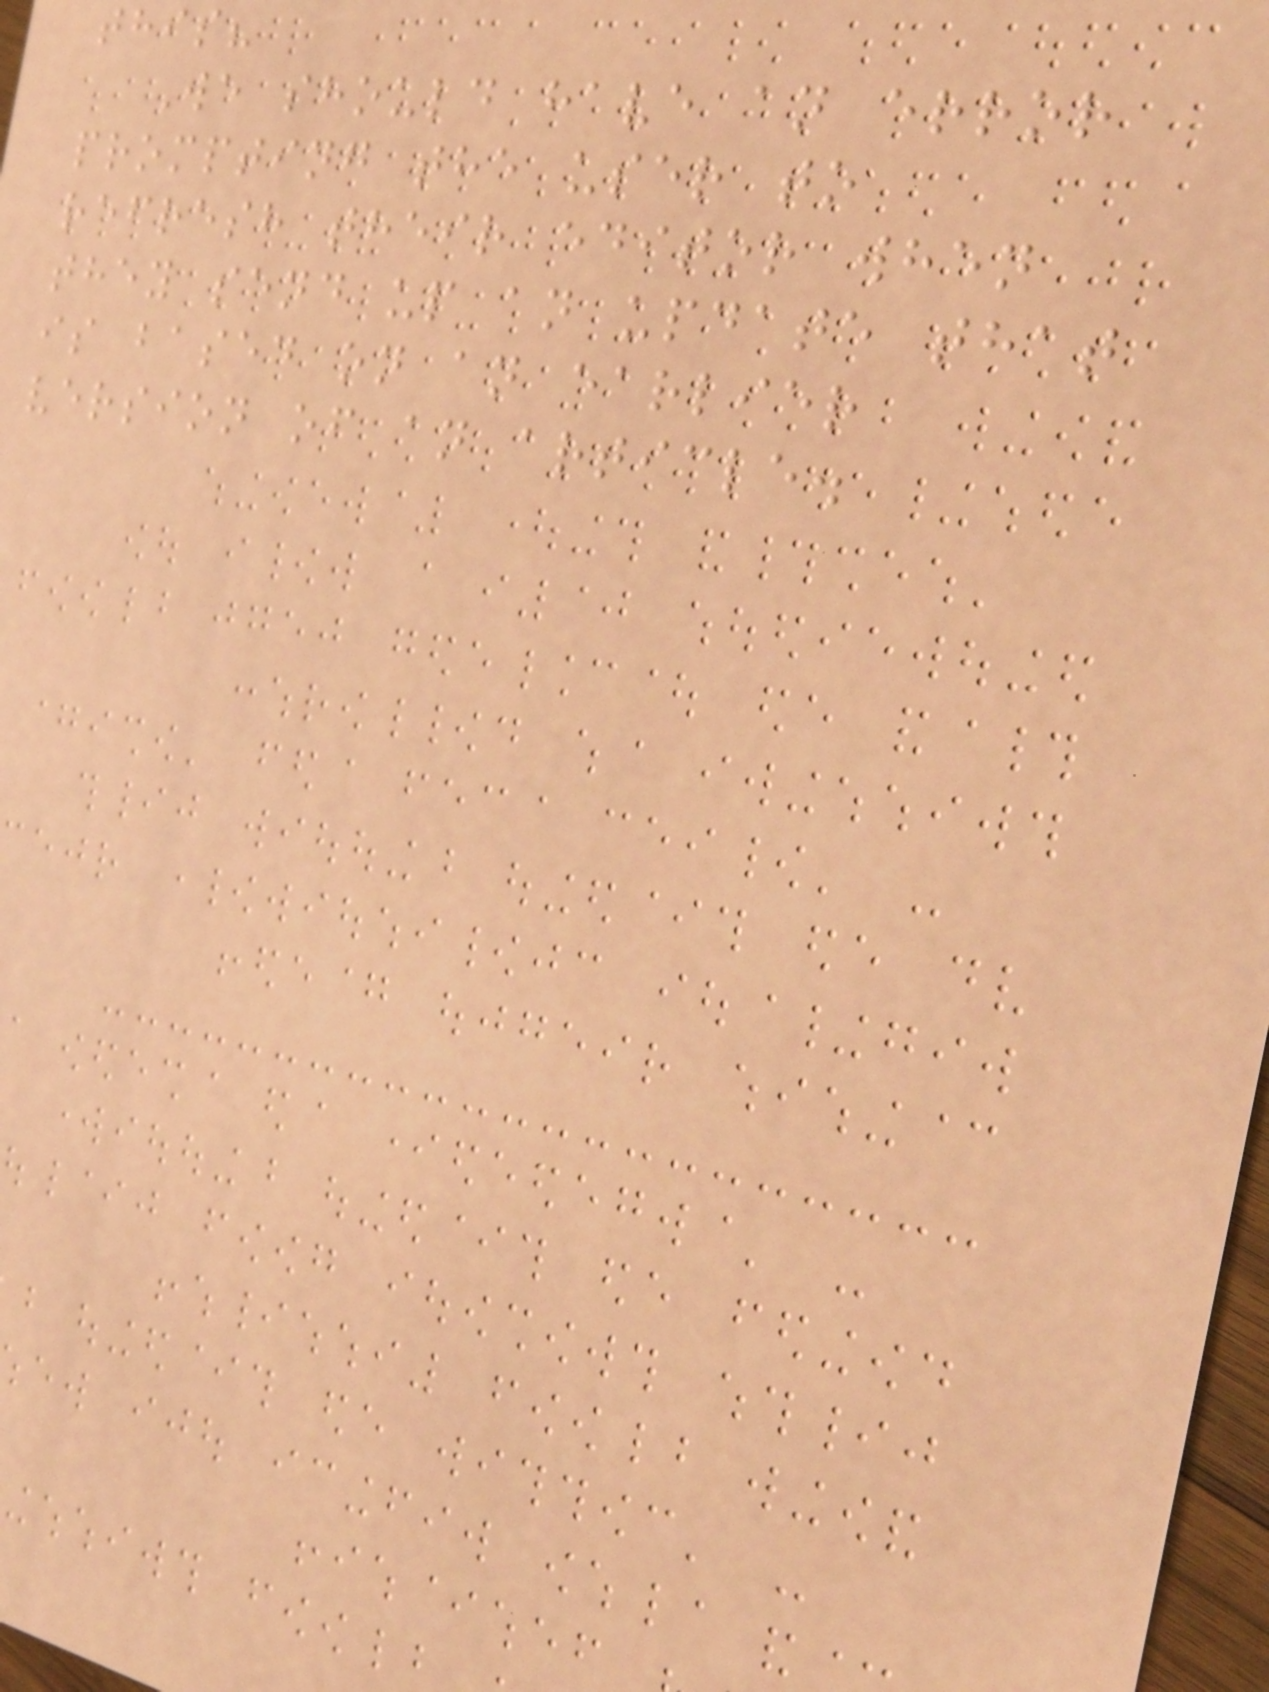this?
We should have an error
prompting the user to
refresh their editor when
they send up an update that
is based on an earlier
version of an article.
